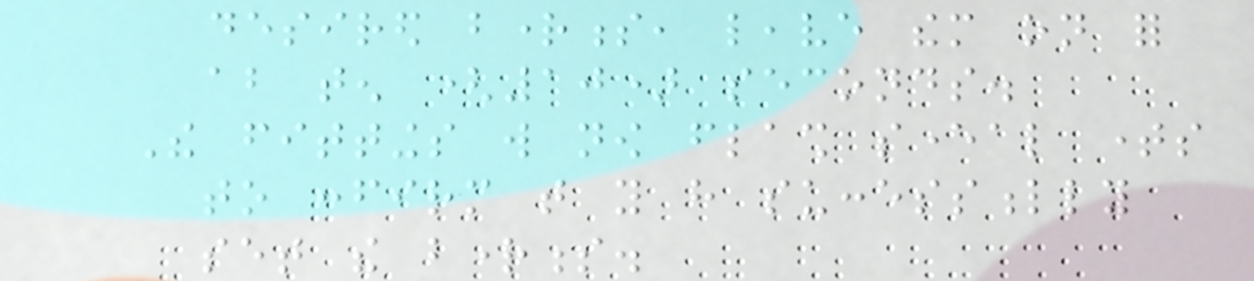desired brightness, leave them on for
about ten (10) seconds.
The fittings will now flash several times
to confirm that you have successfully
set the brightness.
